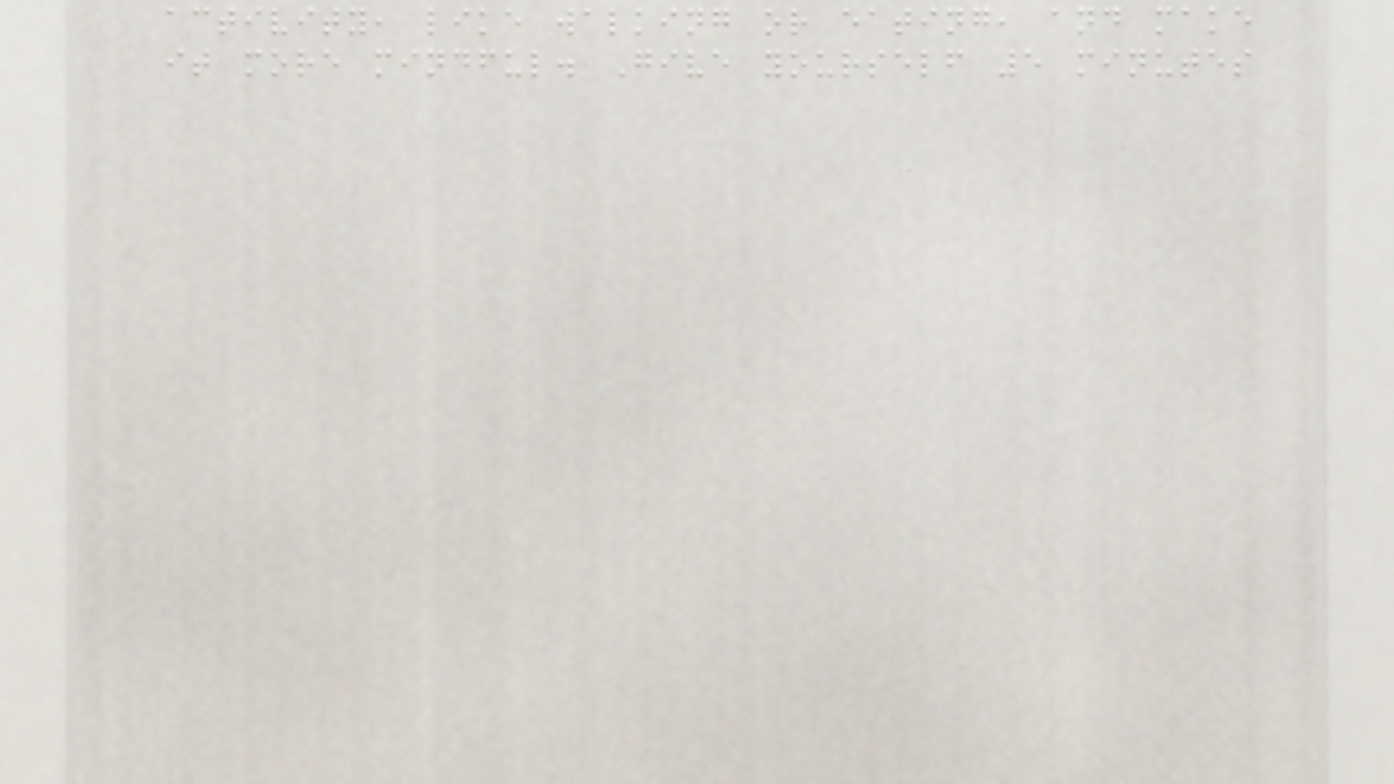activity, like walking or eating, and make
it more mindful. Give yourself 5 minutes
